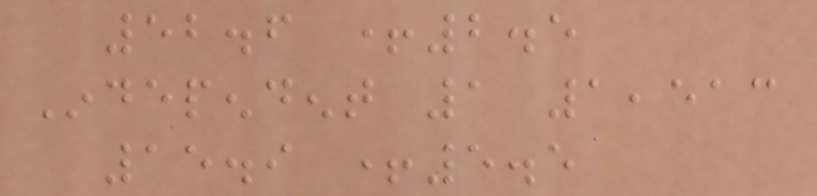52.6 +2.5
Independent 1 1,513
15.9 +5.5
